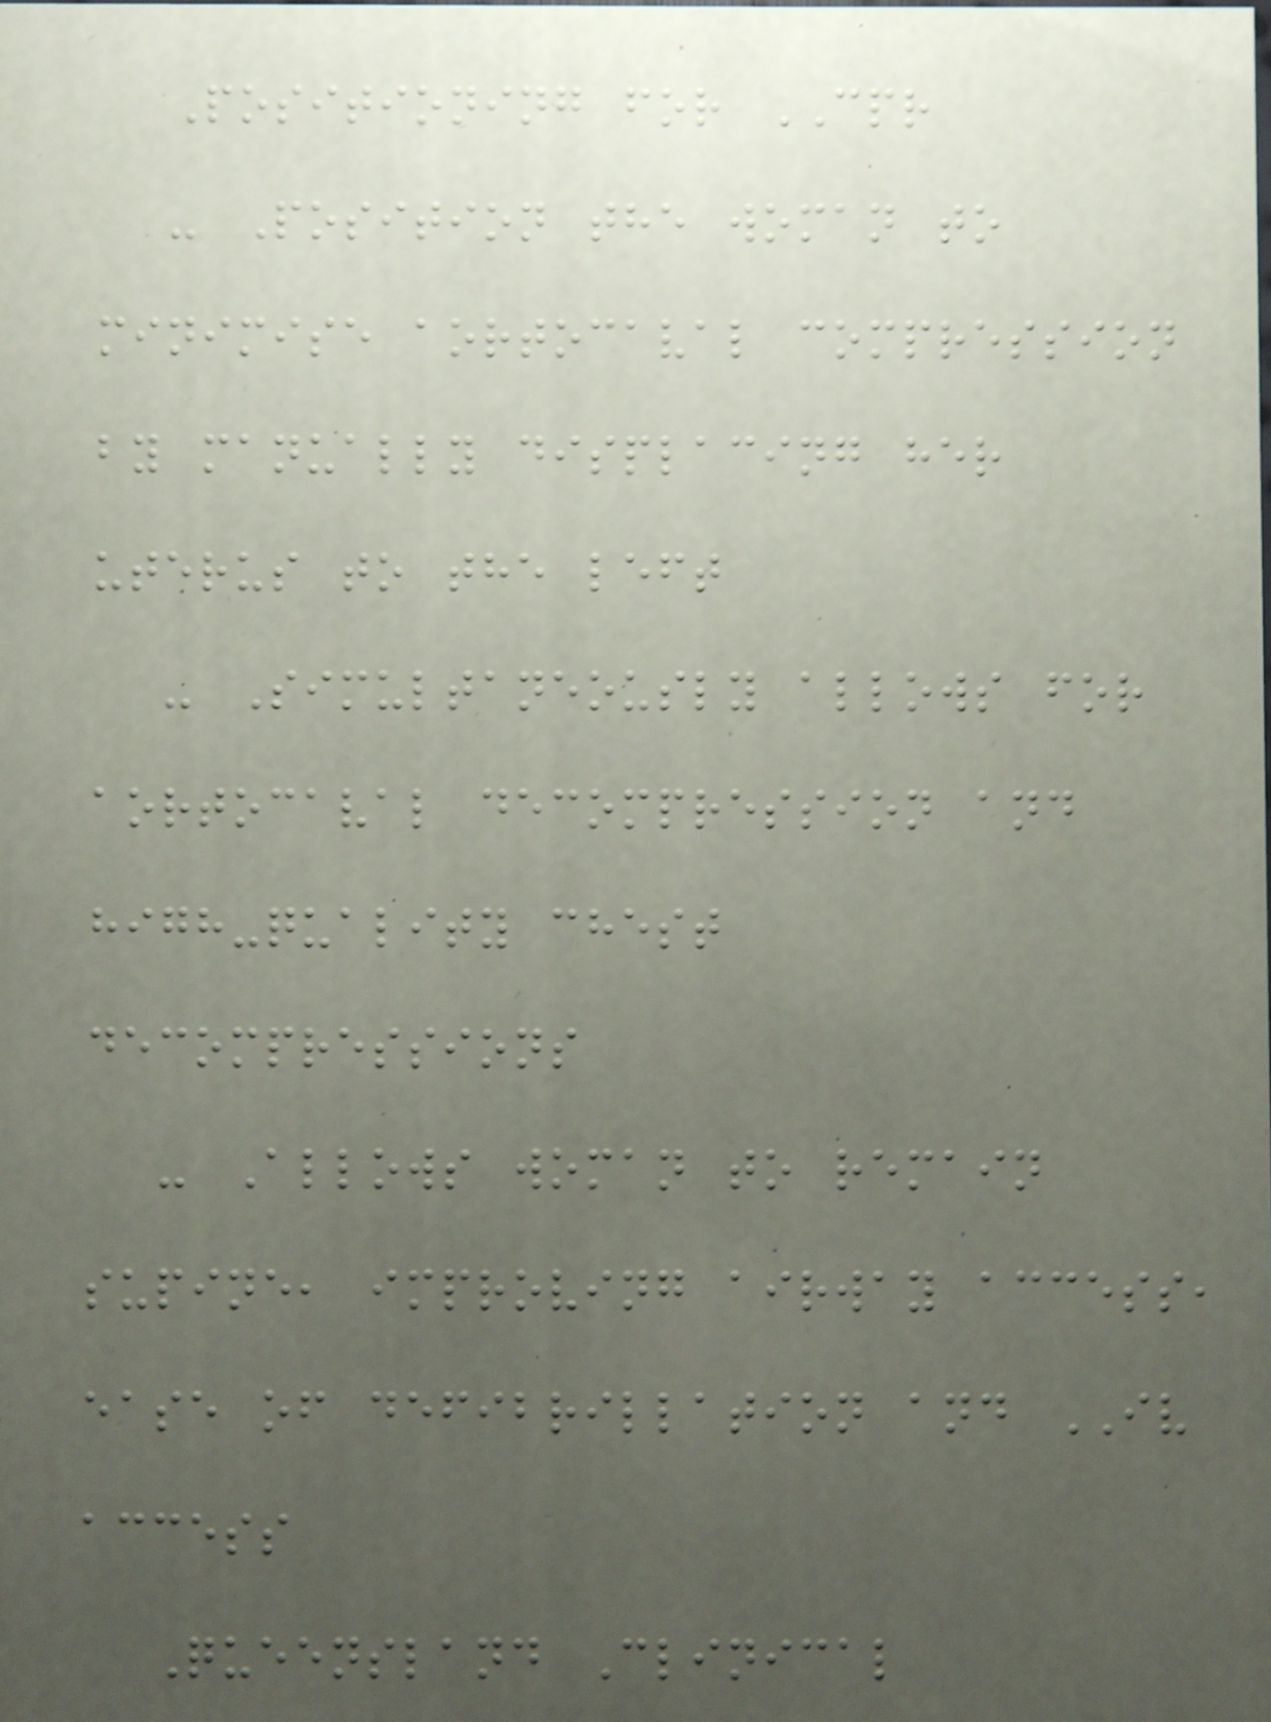Positioning for CPR
- Position the woman to
minimise aortocaval compression
by manually displacing her
uterus to the left
- Simultaneously allows for
aortocaval decompression and
high-quality chest
decompressions
- Allows woman to remain
supine, improving airway access,
ease of defibrillation and IV
access
Queensland Clinical
